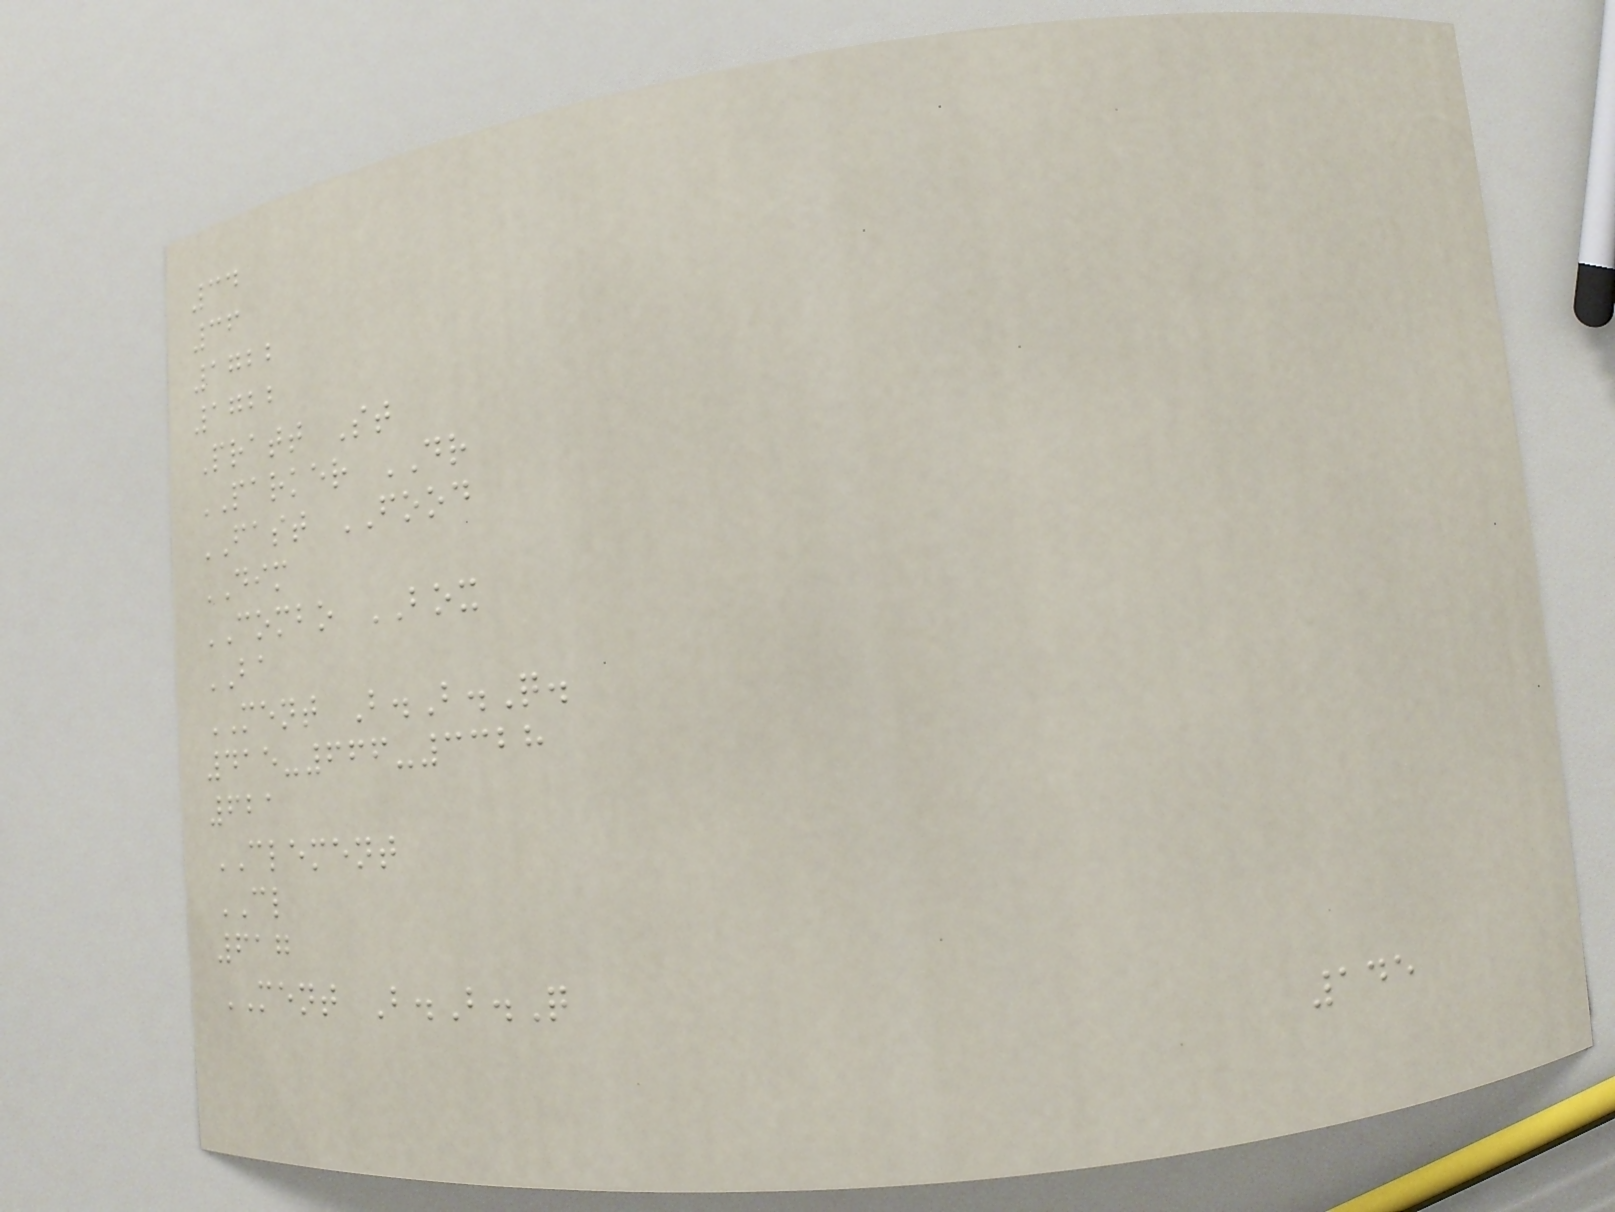34
36
1722
1722
Pratt St
PARKER DR
FAST FOOD
DIM
COMBO BOX
BA
MENT B.B.Q.
415-666-3328
621
CLEMENT
CL
617
MENT B.B.Q
145
